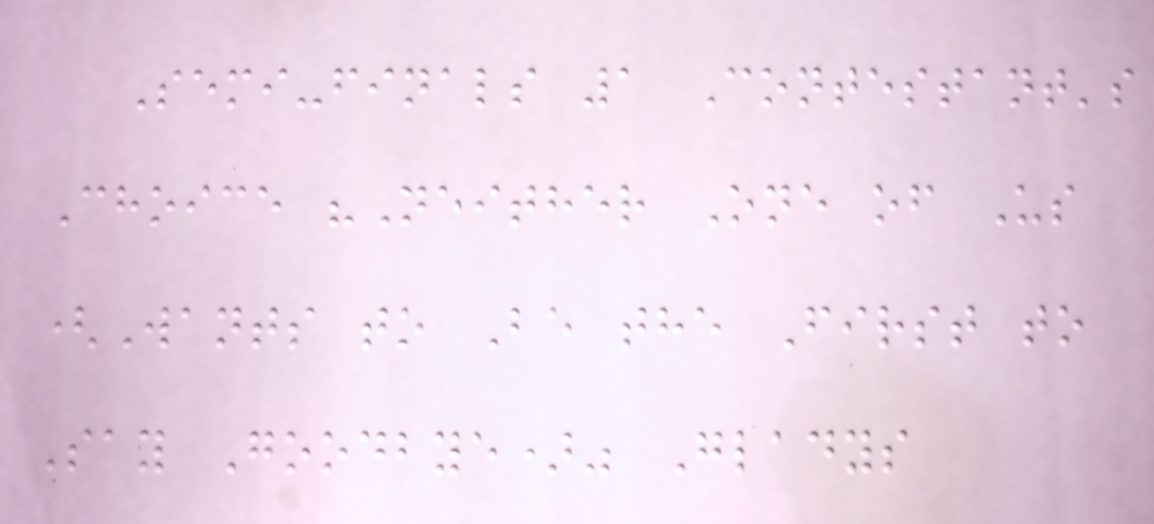Semi-finals 1 Contestant's
Choice "Neither One of Us
(Wants to Be the First to
Say Goodbye)" Gladys
